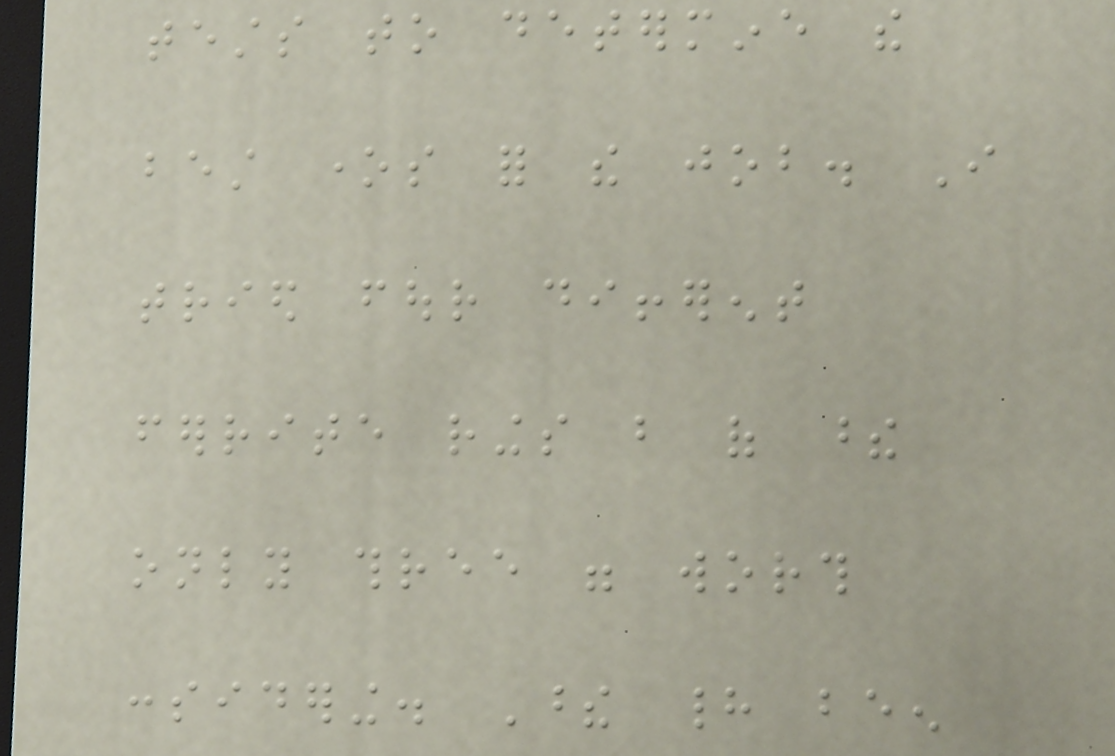tests to determine the
best ones for the job. I
tried four different
ferrite rings but of these
only three were worth
considering. These had been
